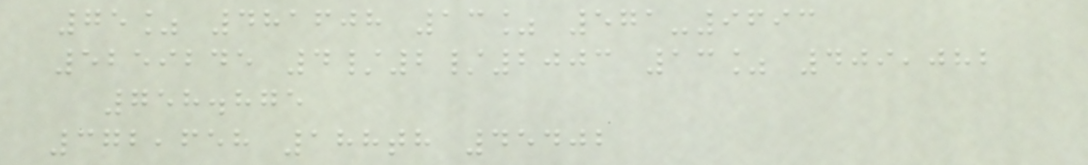75% 481608 13% 571-9693
5259245 4/2/2003 13% 409,082
758.875
372,658 188th 45402
